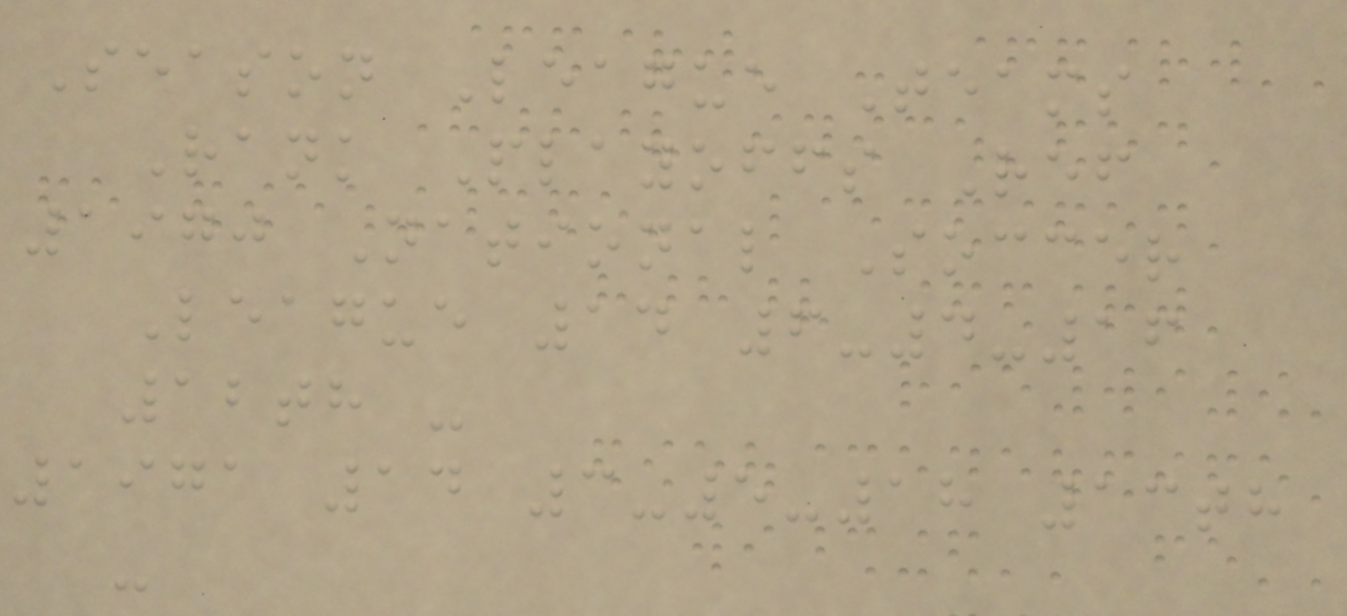Season League Teams
Rank Playoffs Ref
1970 National Soccer
League 14 6-4-16
12th -
1971 14 3-5-18 13th
-
